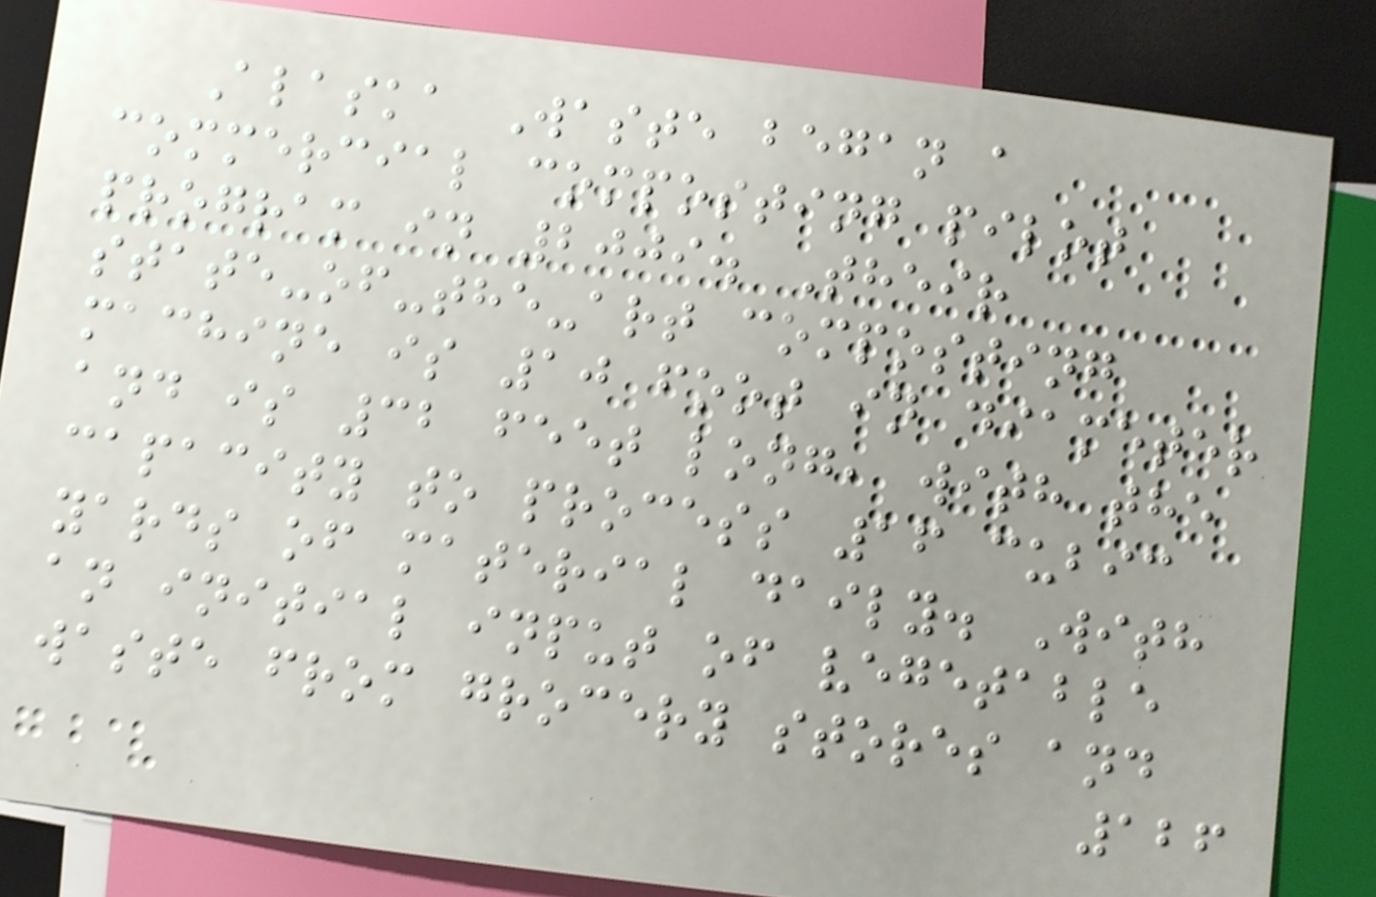Alaska Waste began a
commercial composting pilot
program in 2009. Their
state-of-the-art composting
machine is 10 foot in diameter
and is 32 feet long, with the
capacity to process 16 cubic
yards of material daily. With
an initial input of vegetable
waste from grocery stores and
126
